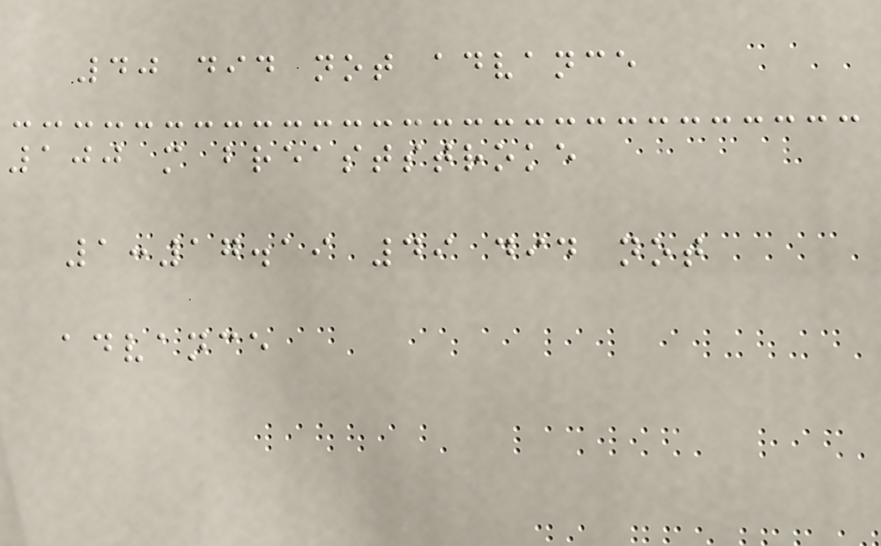40 did not advance
100 m breaststroke
1:17.19 49 did not
advance
